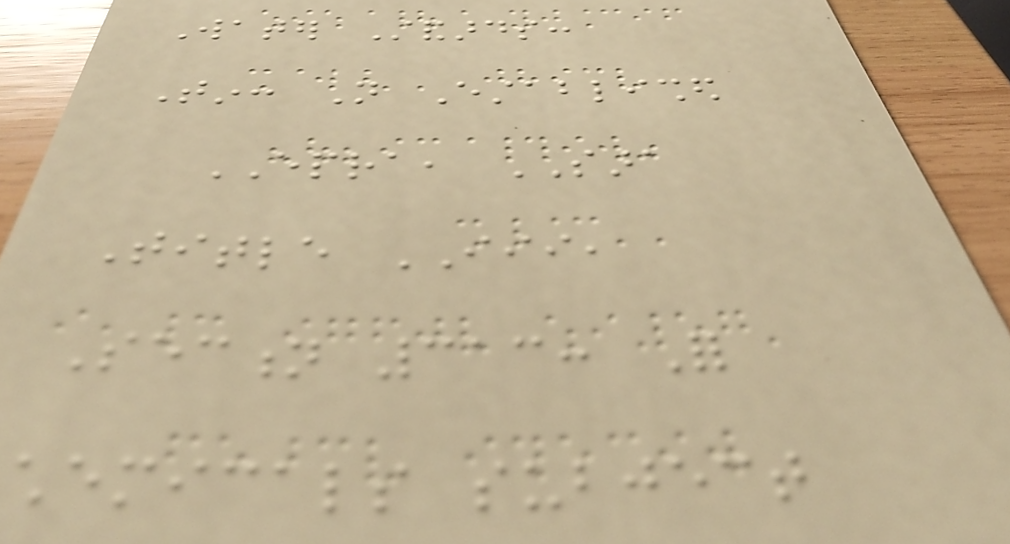Water Standards:
Tin: Not Established
EPRA, SARA
Title III,
Section 313: For
chemicals subject
